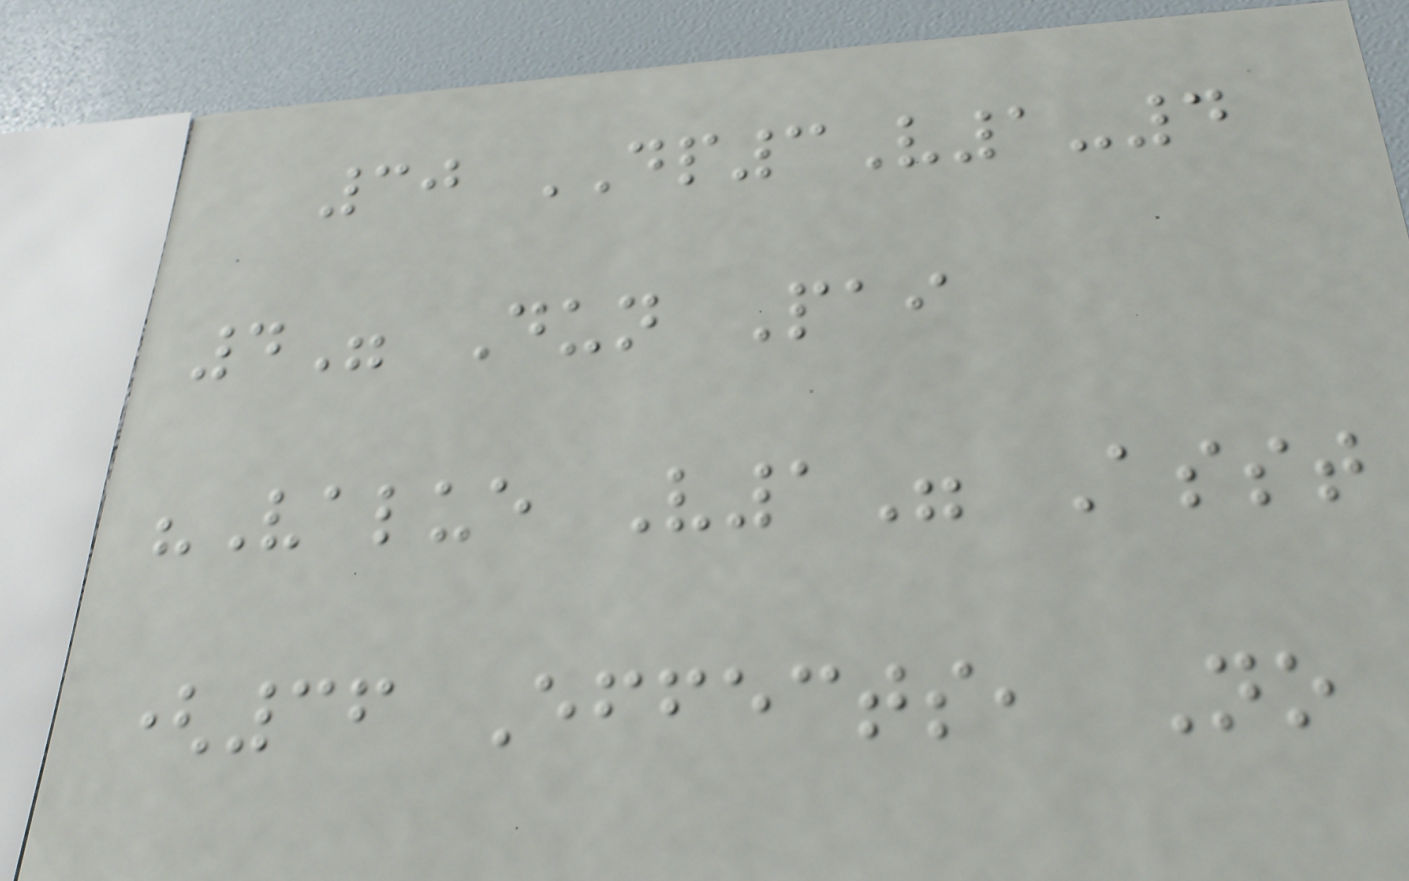30 DP3V1-4
4" Dun Pai
"Value V1" Asst
(36 Effects, No
